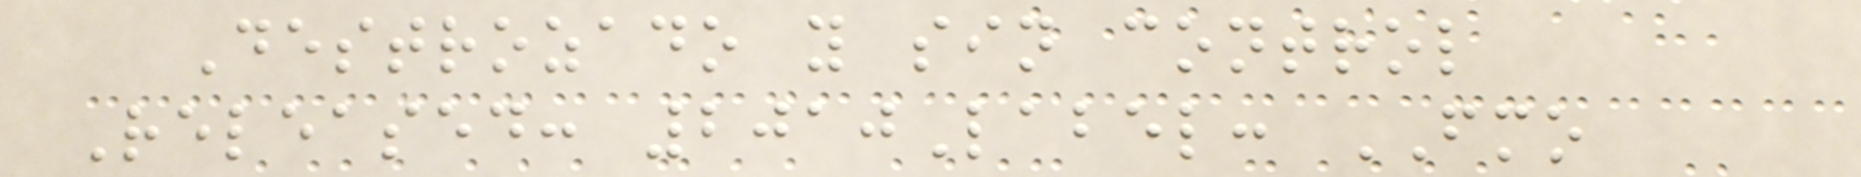Destrozado y sin control
Released: 2010Label: FMO
